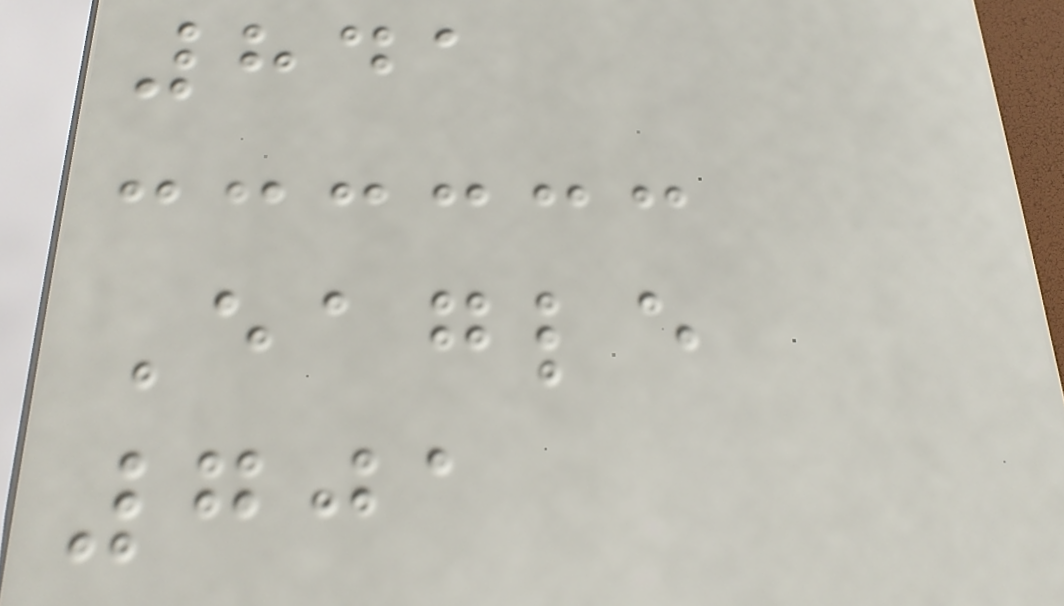841
Eagle
701
